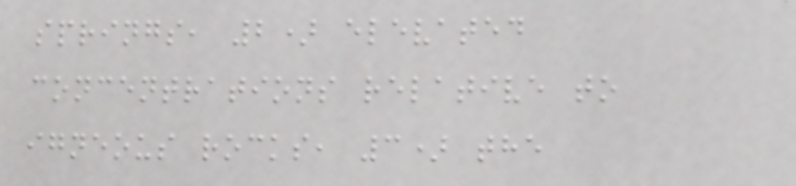springs, 2) elevated
concentrations relative to
igneous rocks, 3) the
